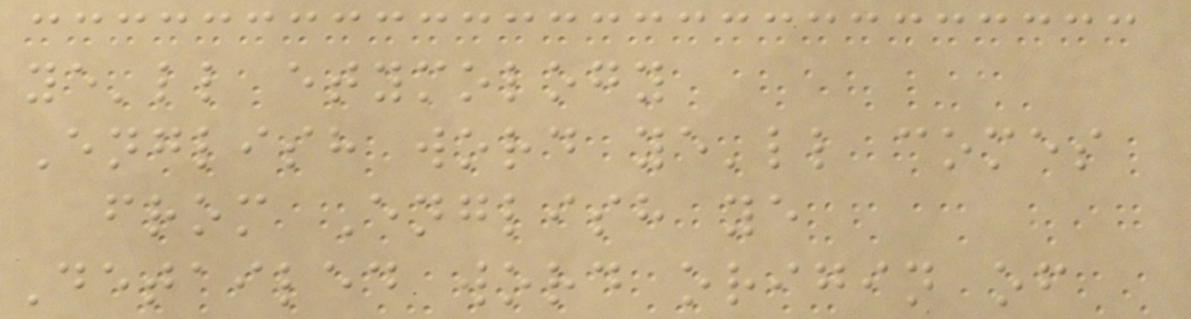ye'll etymology
English word ye'll comes
from English ye
Detailed word origin of
